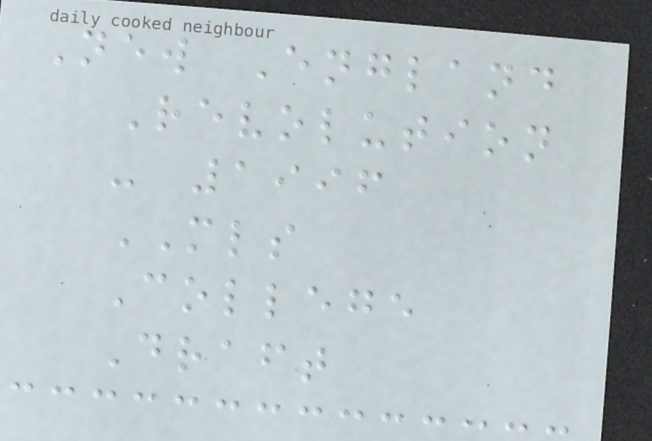New England
Revolution
- 1996
MLS
College
Draft
